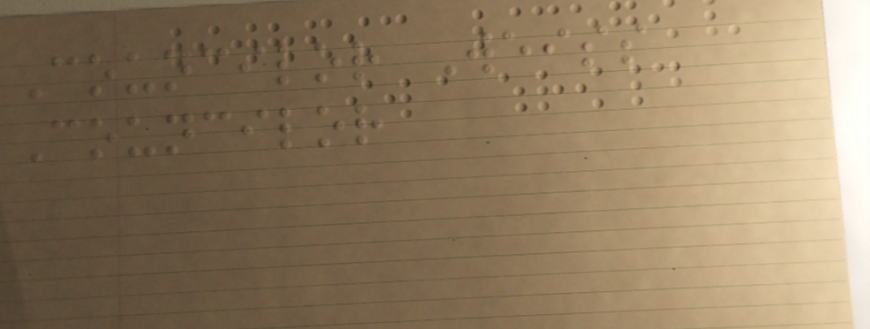Councilor Weiss
Councilor
